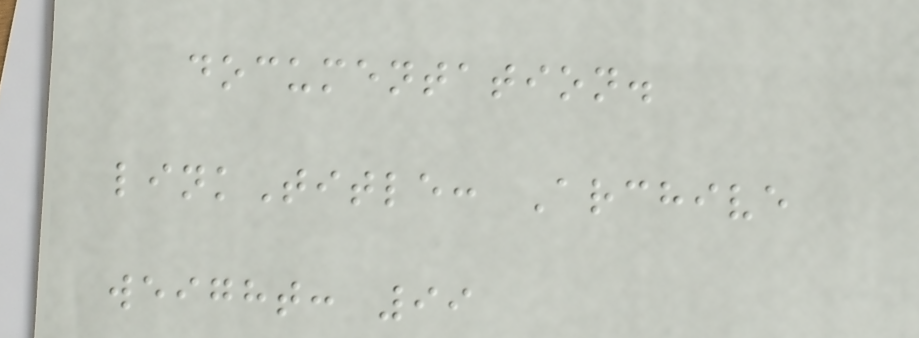documentation.
linkTitle: Archive
weight: 99
